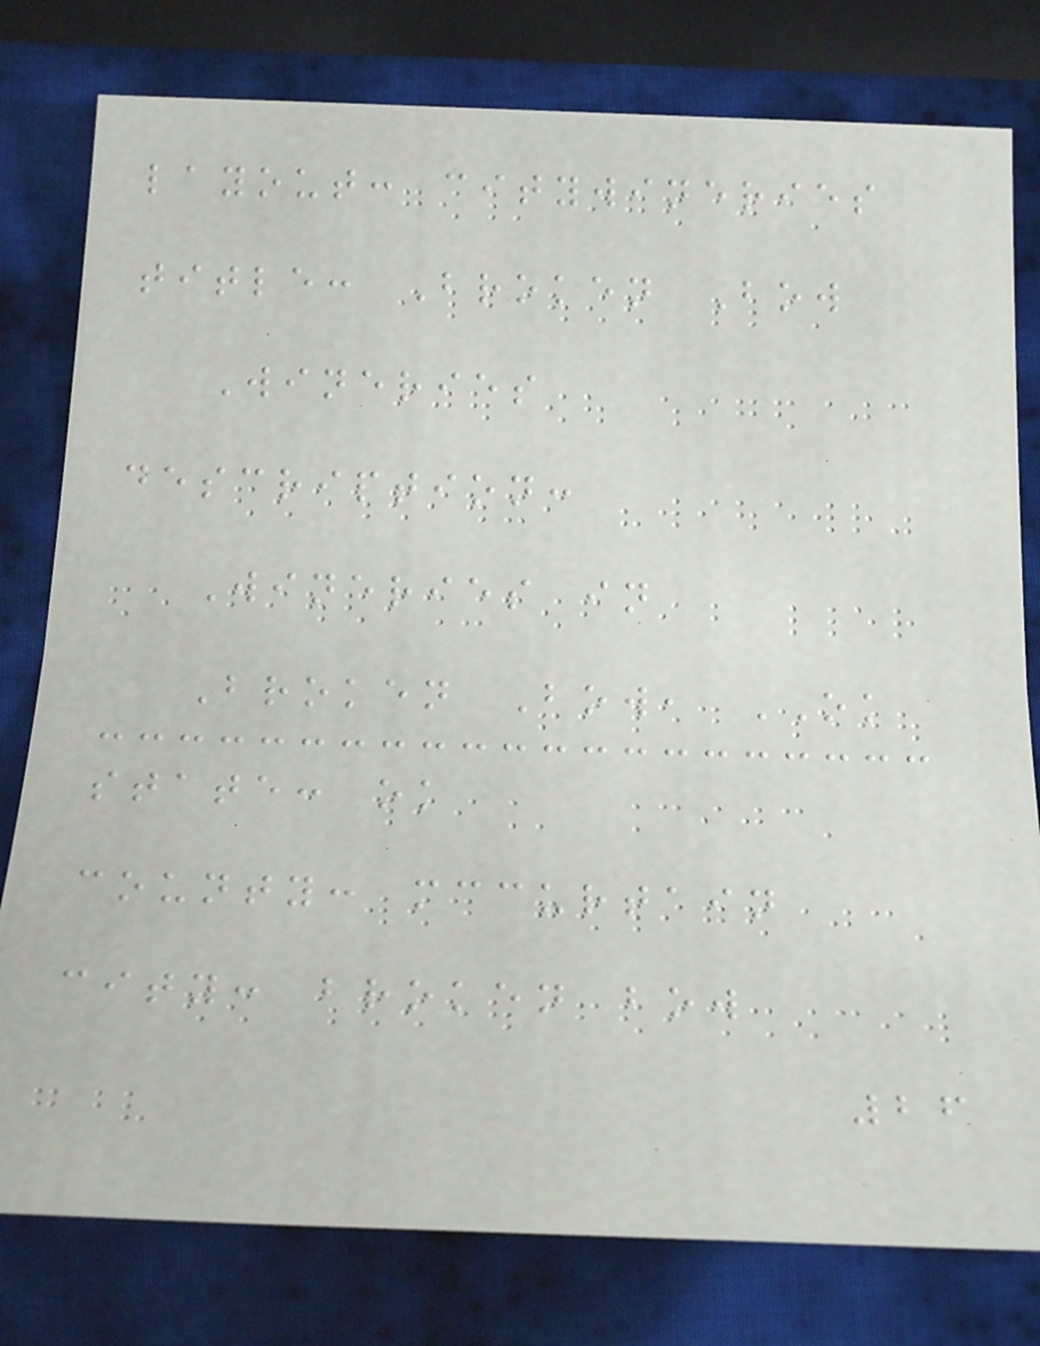layout: citywineries
title: Broken Bow
Wineries
description:
Wineries in
Broken Bow, OK
state: ok
county: mccurtain
city: broken bow
26
